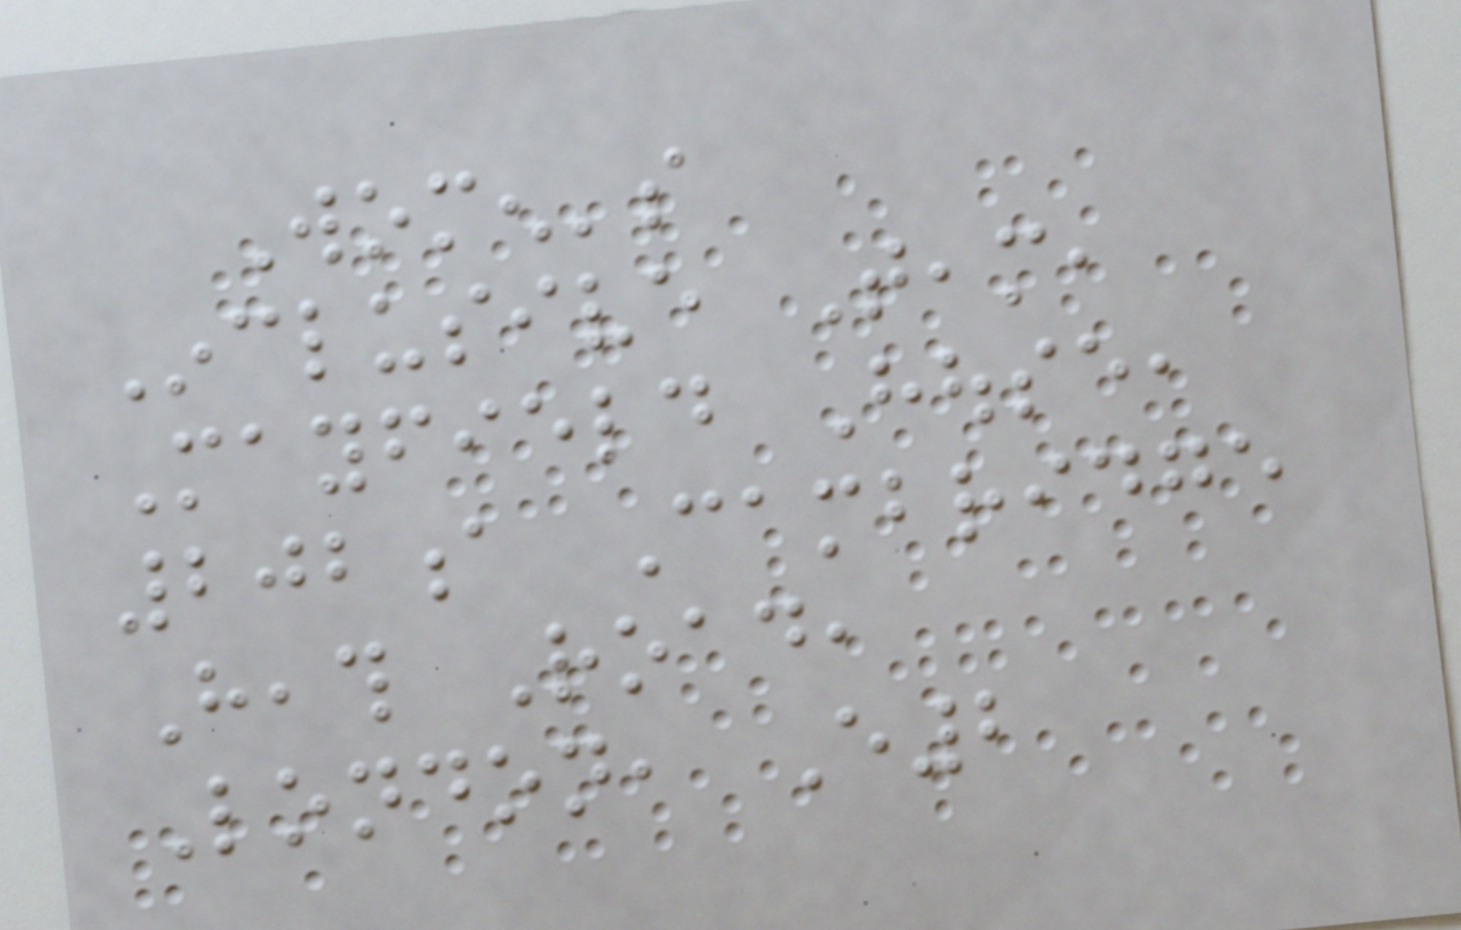Women's
Inclusive Team,
Mayfield House,
202a Cambridge
Heath Road,
London, E2
